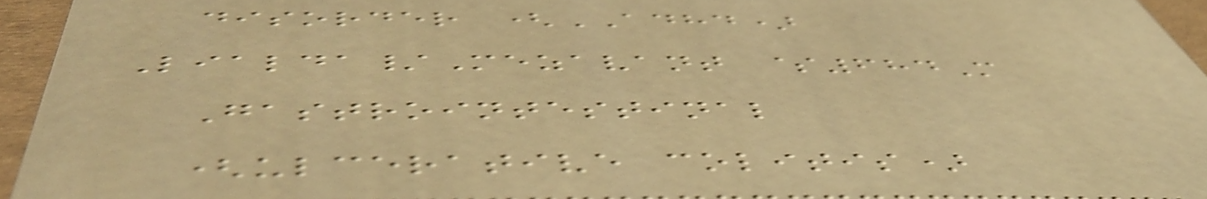disorder (ADHD)
Lialda/Mezavant $684M
Gastrointestinal
(ulcerative colitis)
